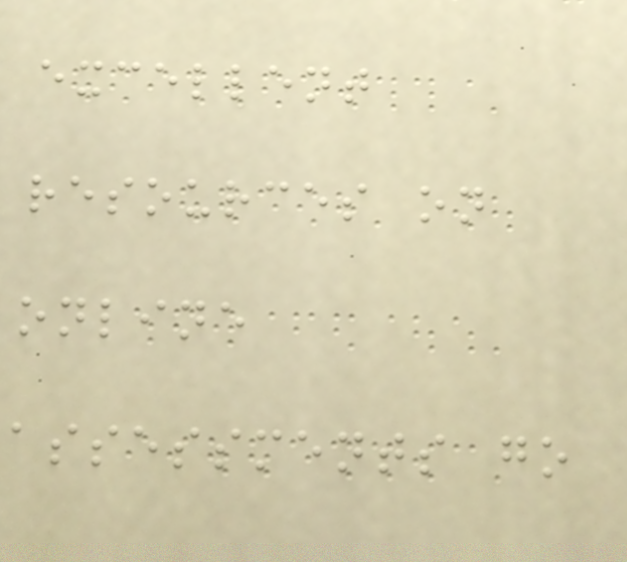excellent
resources on
online
assessments go
